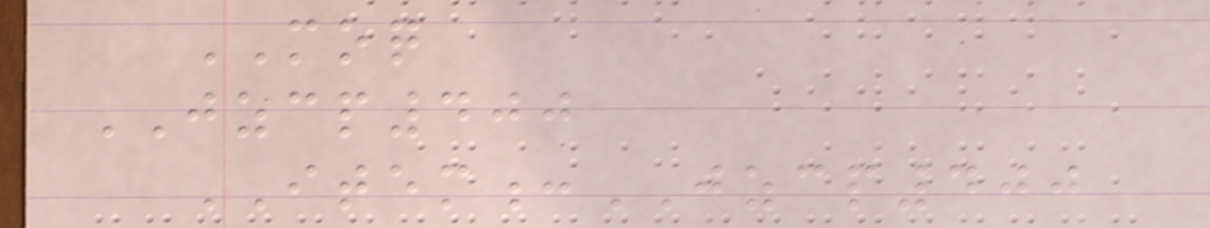MOQ
JZCP400
ITEM:JZCP400
